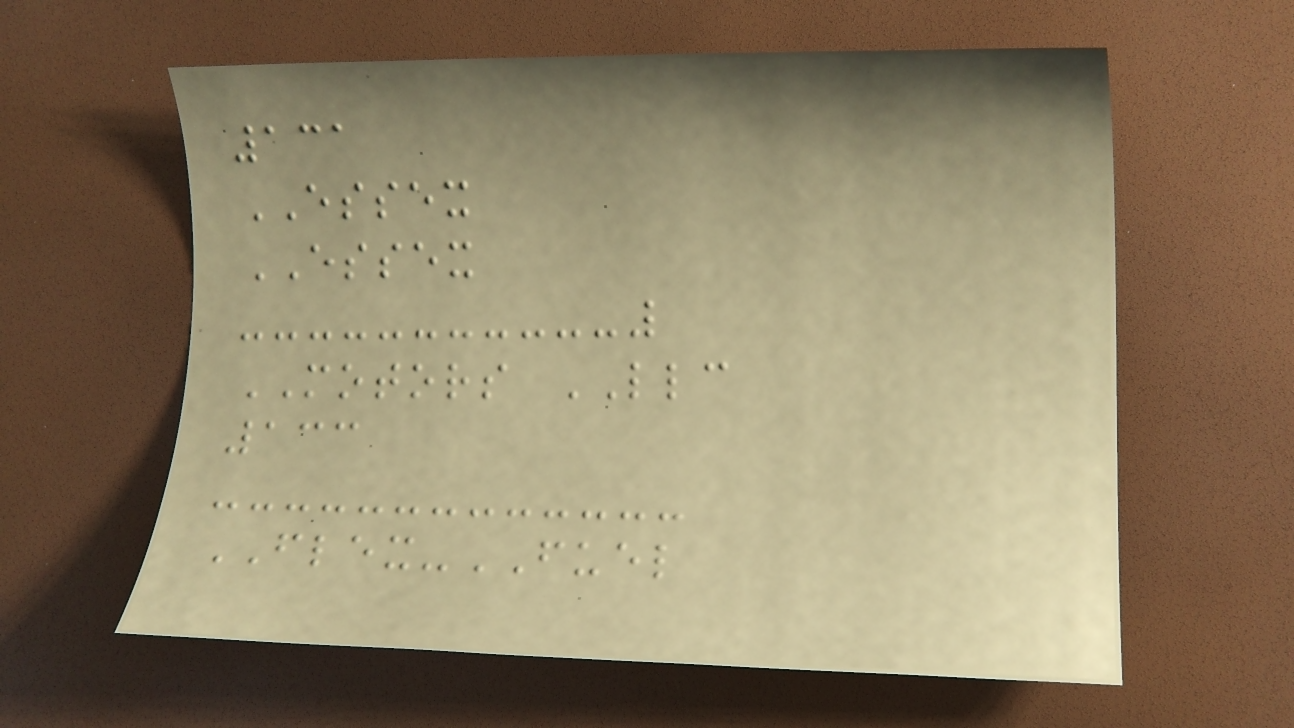131
ESSEX
ESSEX
MOTORS LLC
133
FLEX-FUEL
